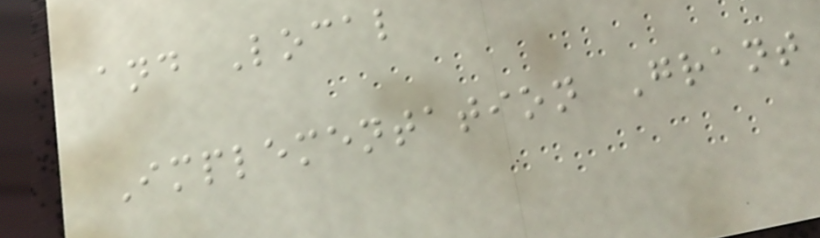and Local
Implementation Grant
